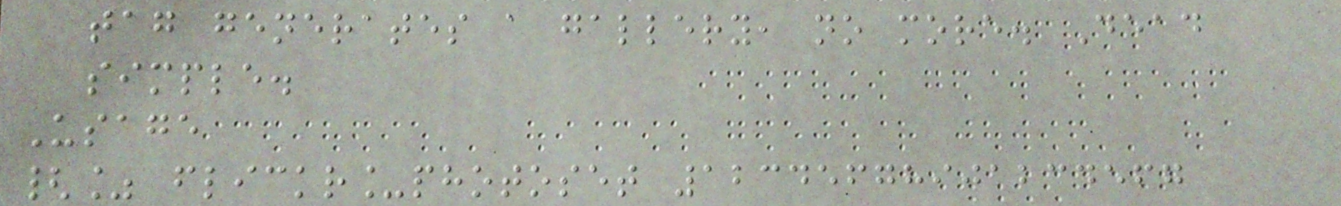tag generates a gallery, no more. Dead
simple.
Usage
{% flickr_photoset 12345678901234567
